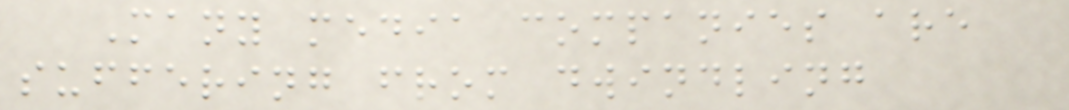Many media companies are
suffering from dwindling
